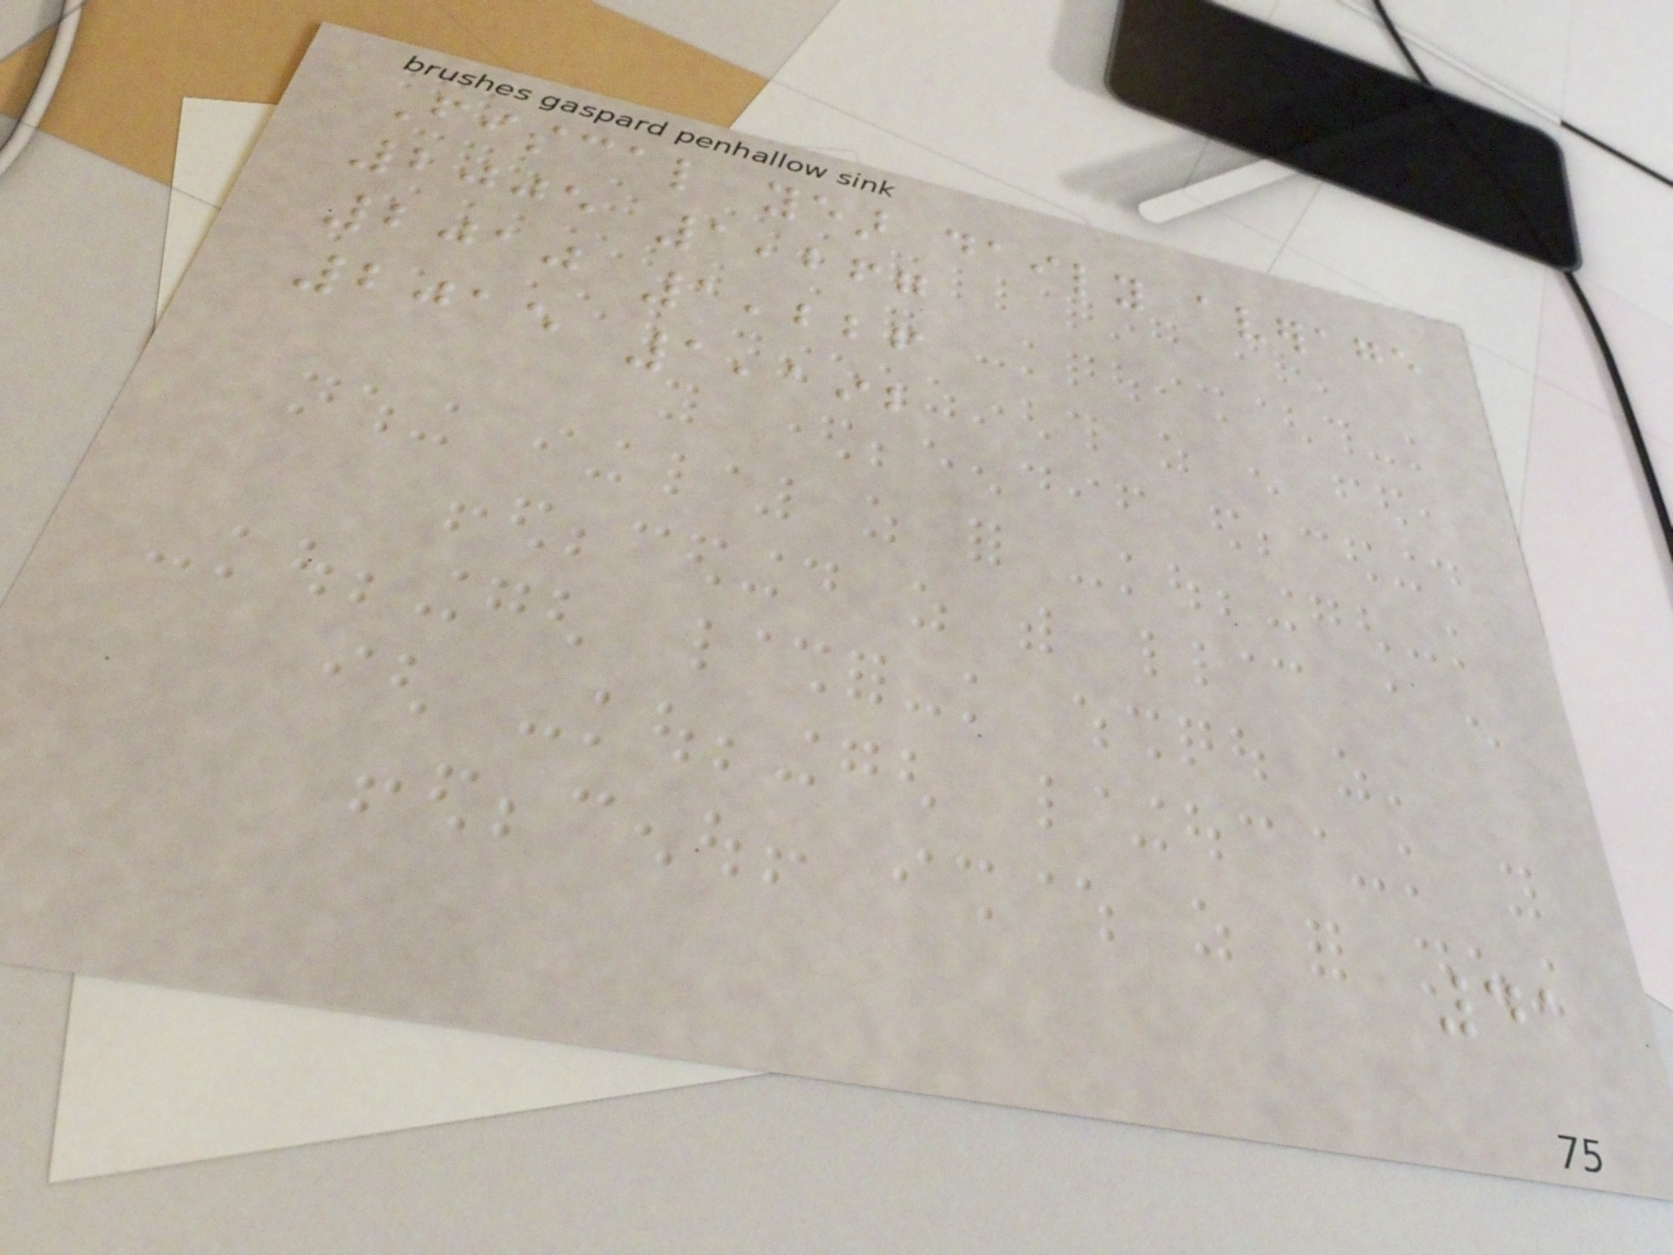Fiscal year daily average
2005 1,267
2010 1,226
2015 1,192
41
